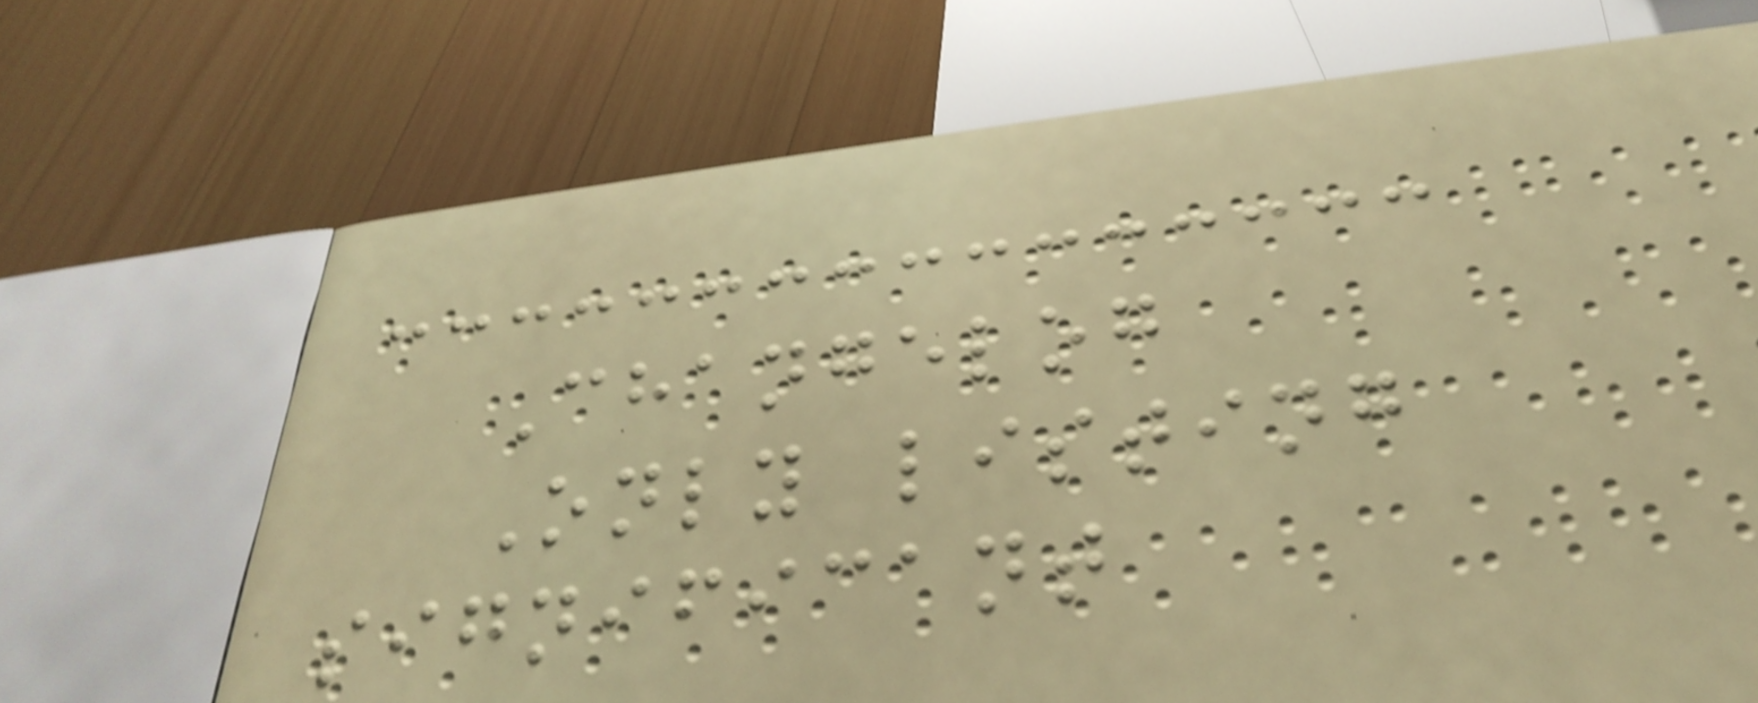Changelog
Only listing
significant
